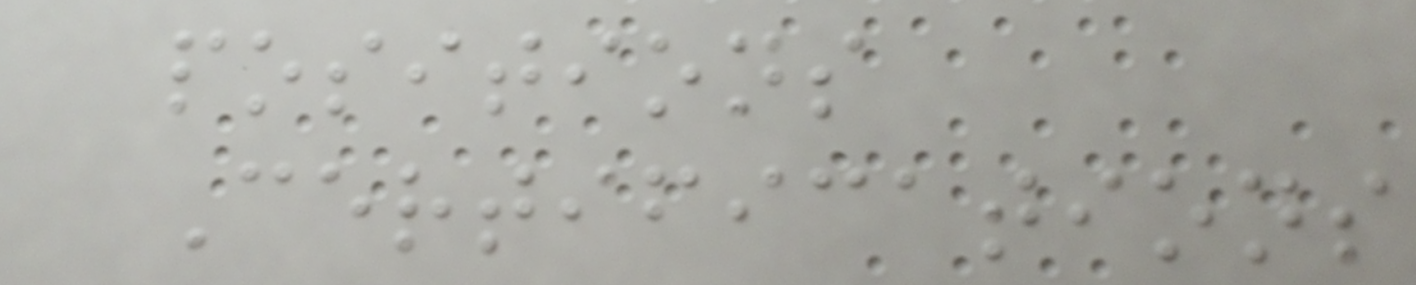positions
Certifications
